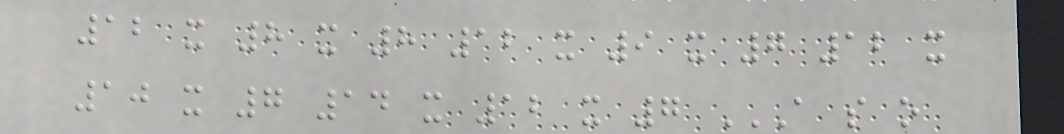12 x 8 x 8 12 x 9 x 7 12 x
10 x 7 14 x 12 x 7 A S O
